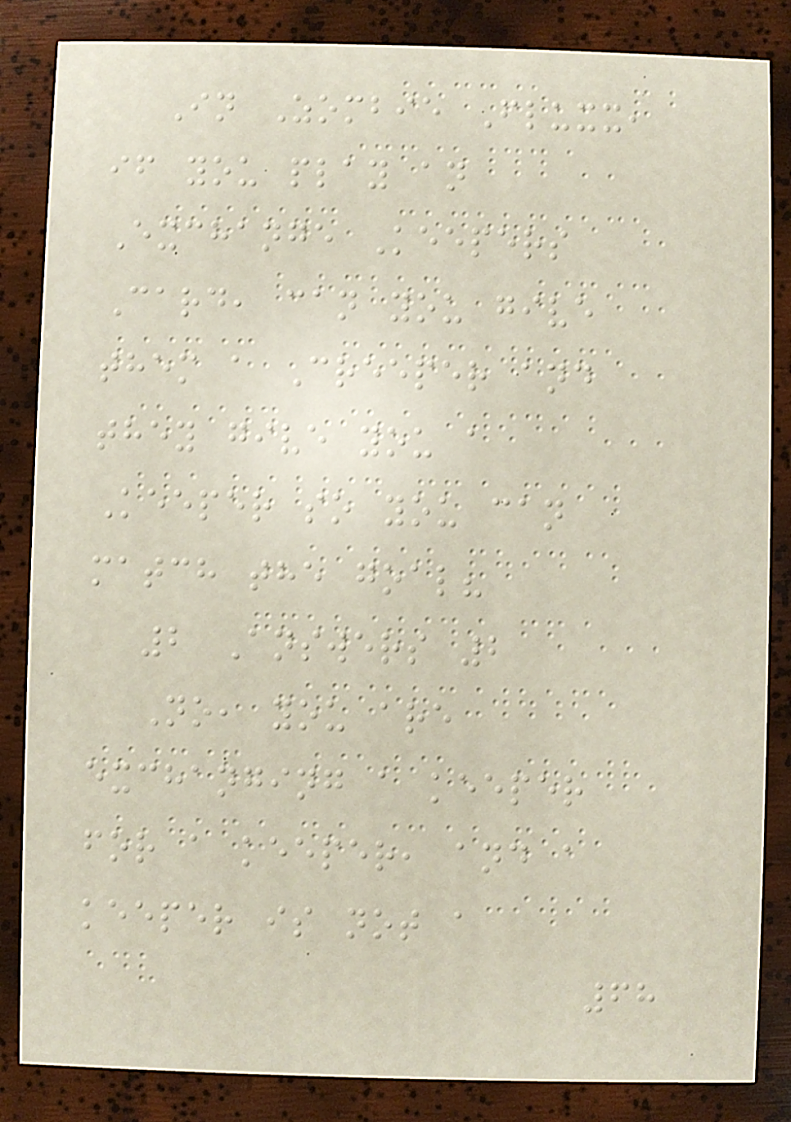In Zombie Fluxx,
if you play an
Exchange Keepers
Card, can you give
them a Creeper and
they give you a
Keeper so you can
match the goal?
2 Answers 2
No, you are
exchanging a keeper
for a keeper, and a
keeper is not a
68
